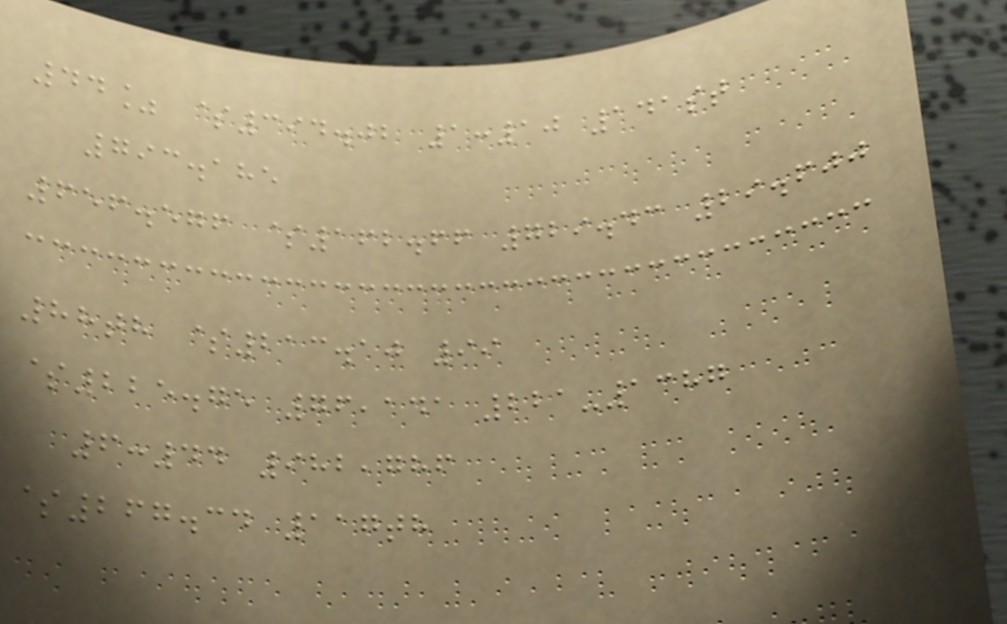44% $394.02 1:10 141st
793.185
656.576 $162.66 729.43 29.600
88th $213.10 99
$225.75 76,141 221-1387
6:44 982,786
$267.34 117th
